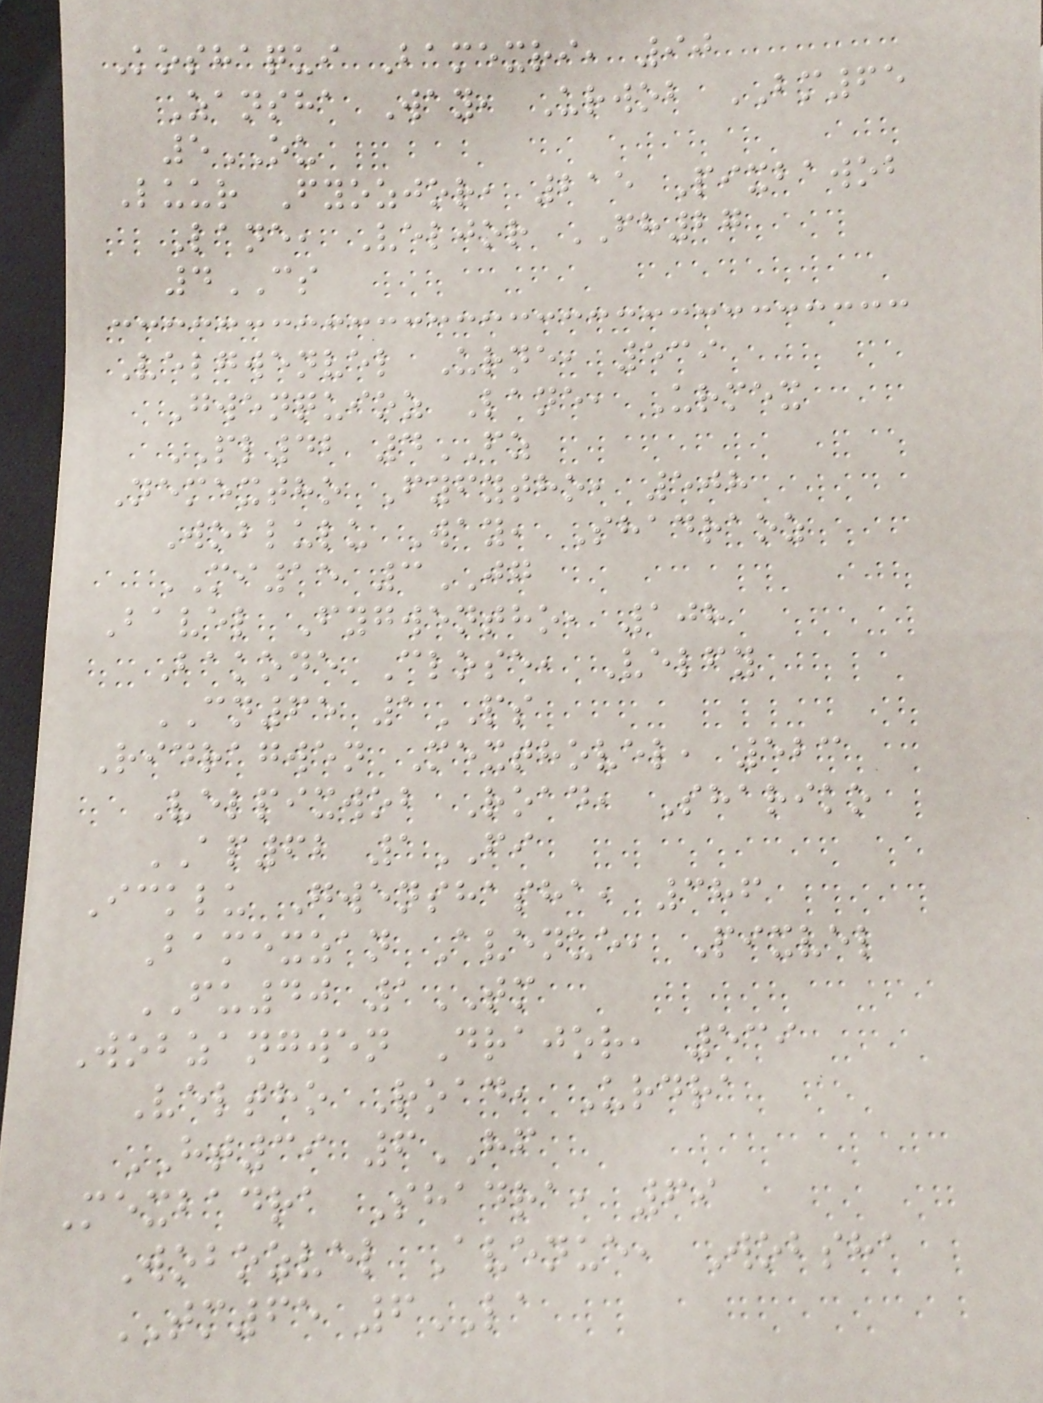Koshaqui Bamexri, 90
Zansha Way, Urwob BM65
5OU
Luur Fyozjor, 215 Pixbawob
Lane, Veljor FH27
4CS
Velgwenvel Urne, 539
Gwenquioz Lane, Urmex
PL42 4FZ
Nemextho Fyfytho, 508
Woblulu Way, Shadraoz
MI15 3JG
Bavel Fygwentho, 108
Bakone Close, Velfy
CN65 1PS
Ridragwen Mexthovel, 523
Velpixwob Road, Shariko
AP62 1FI
Icklu Gwenshasha, 386
Bamexzan Avenue, Pixvel
FU40 1TM
Wobzangwen Drajor, 539
Veltho Road, Urdra
HT39 6HF
Mexbadra Shadra, 69
Wobozvel Avenue, Wobsha
TM65 6LA
